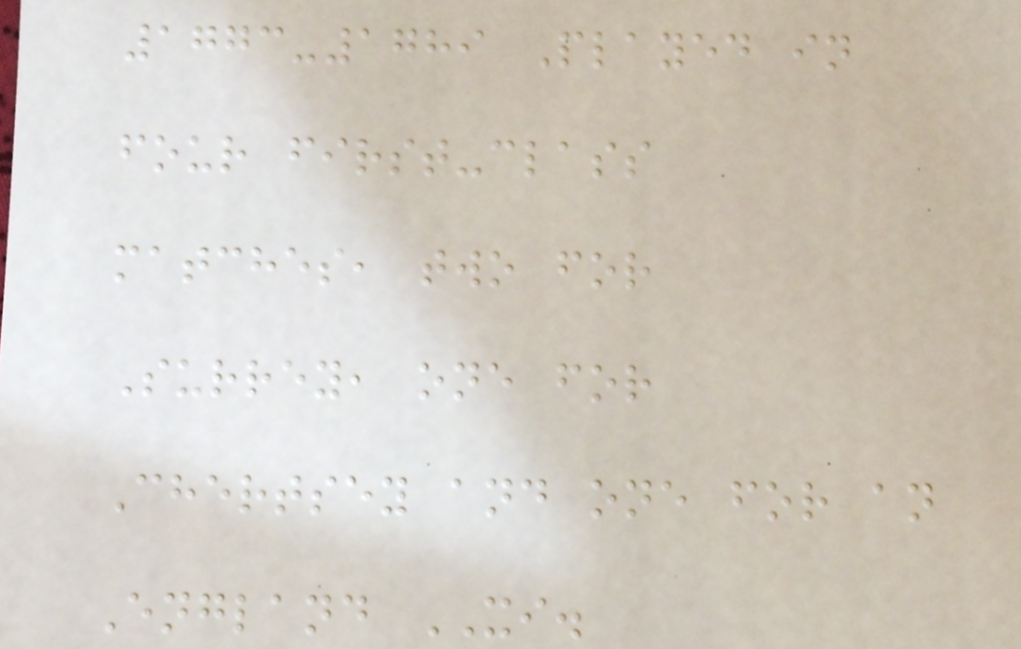1773-1789 Played in
four first-class
matches, two for
Surrey, one for
Chertsey and one for an
England XI.
